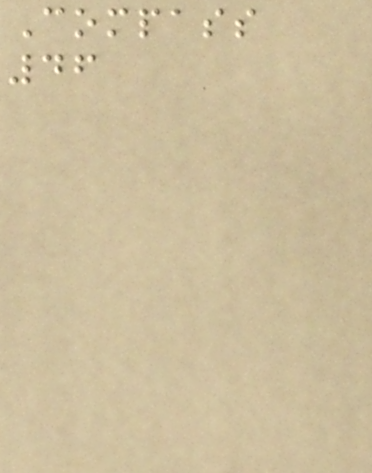Compass
46
